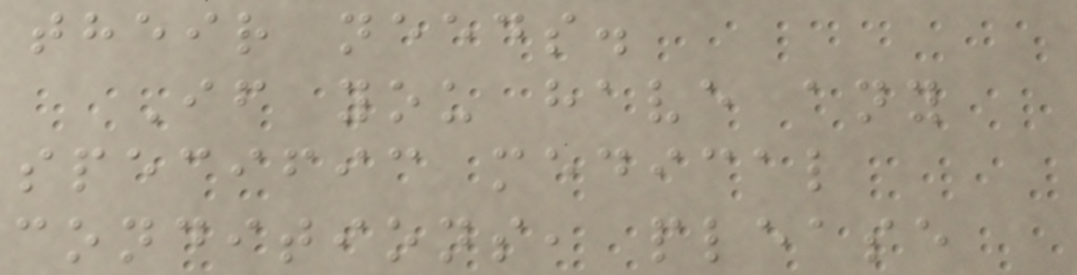their needs.
If you have any
specific medical
conditions, please
